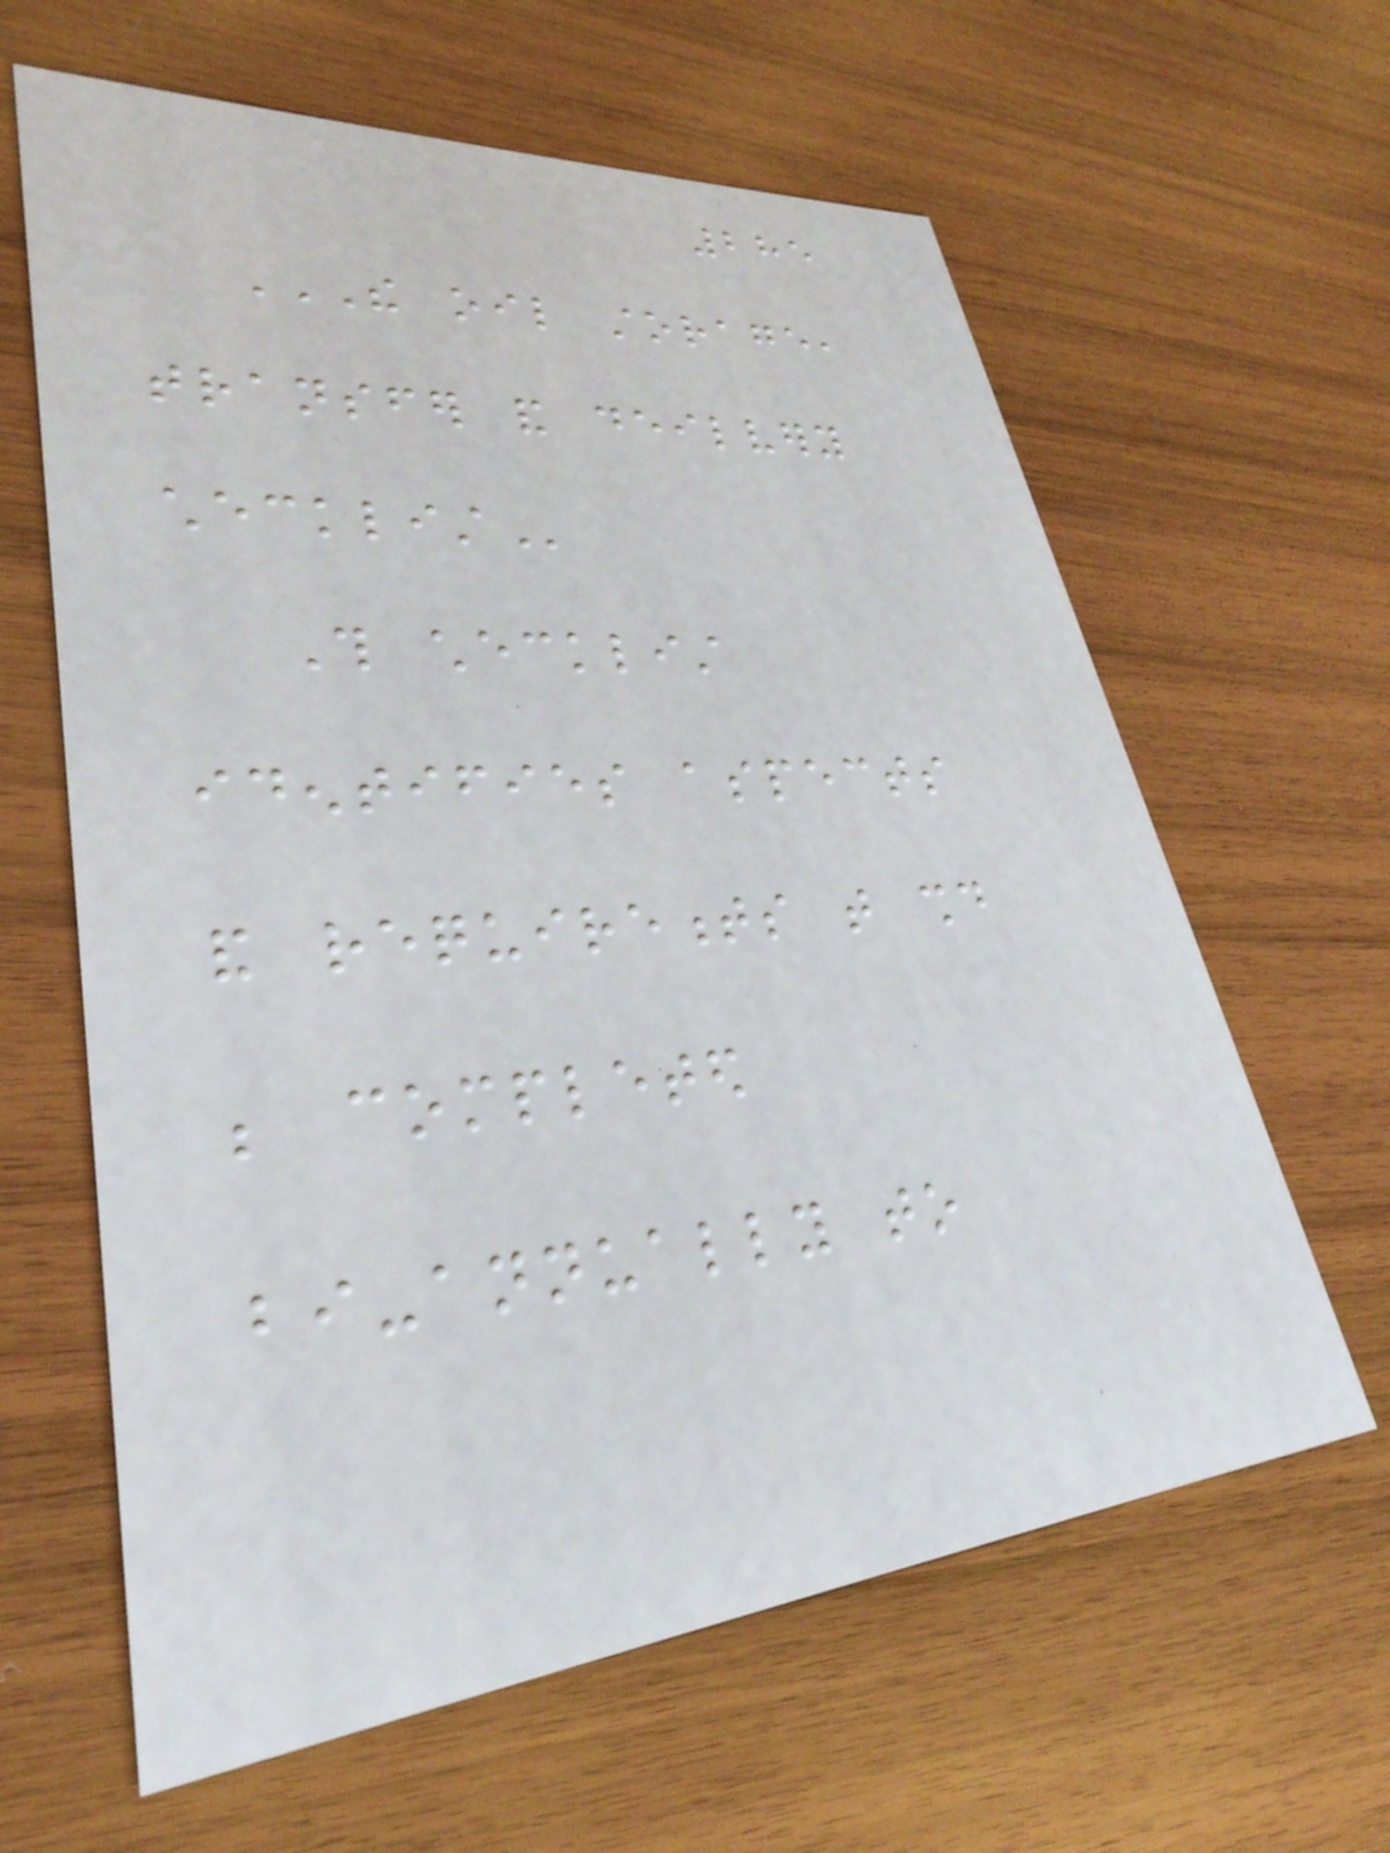285
THE OIL STORAGE,
TRANSFER AND DEILVERY
CHECKLIST
This checklist
identifies aspects
and requirements that should
be completed
bi-annually to
